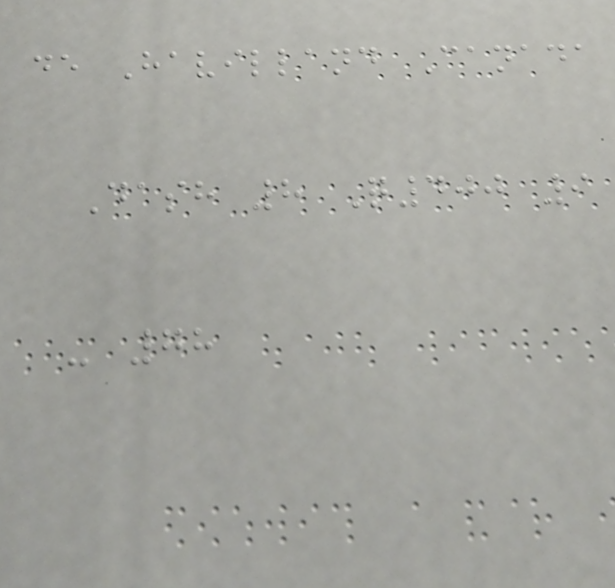de Havilland Canada
Dash 8 Q400 9
- 78
